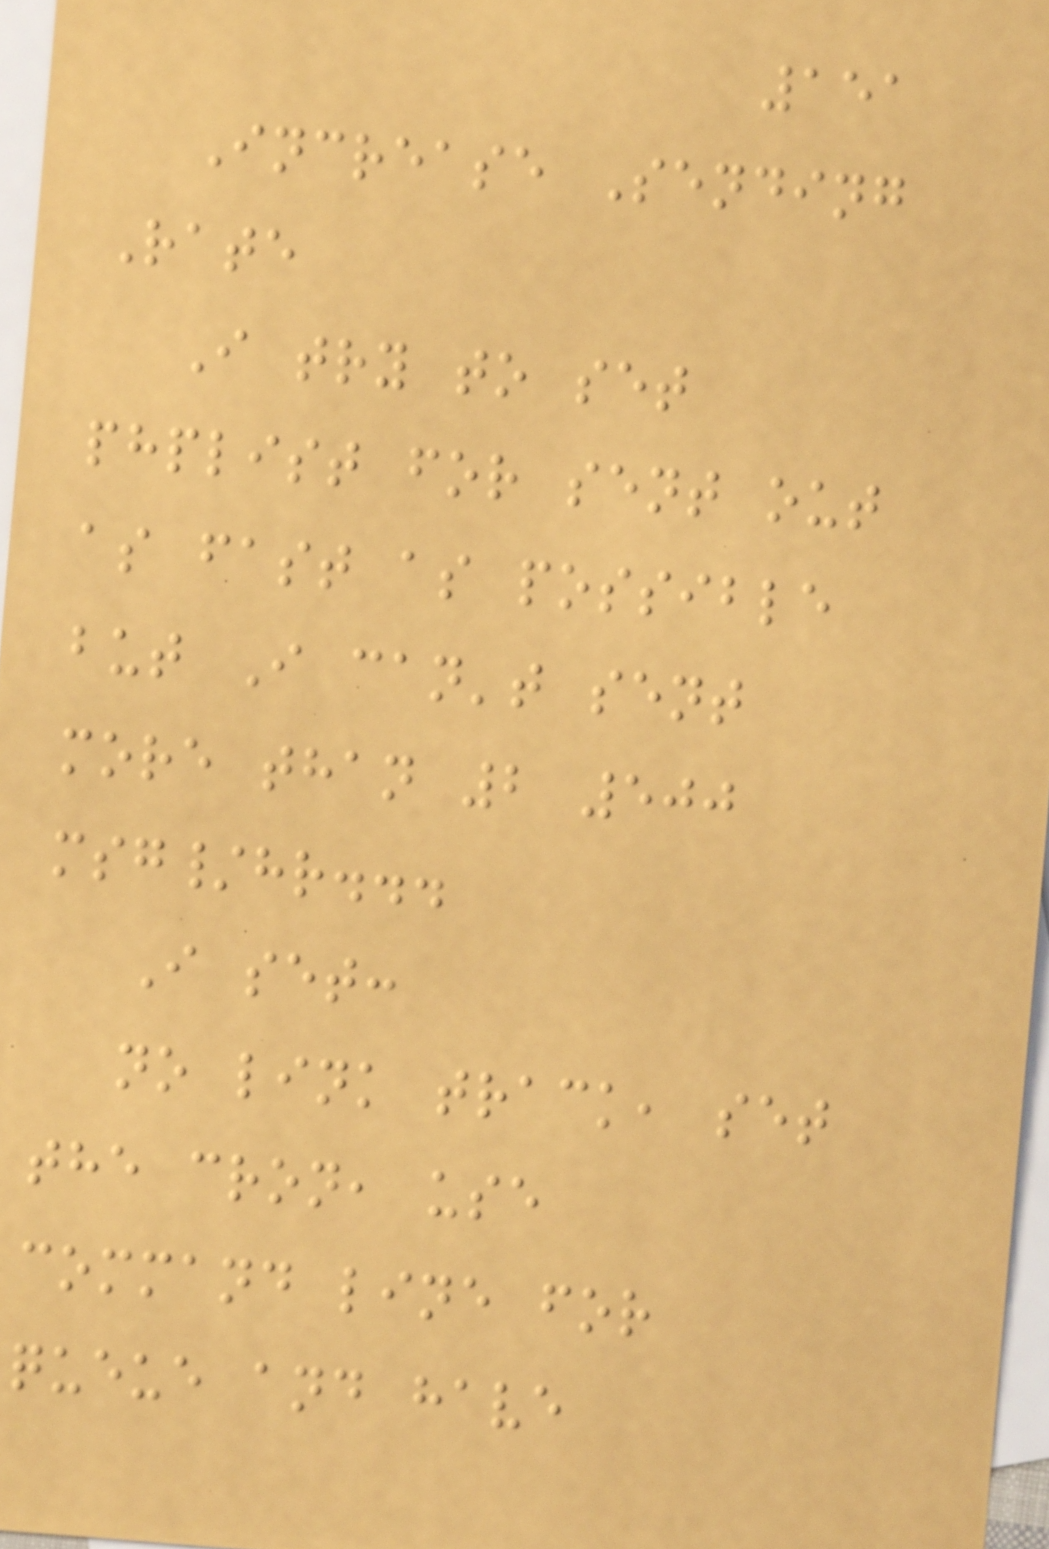151
Increase Sending
Rate
I try to set
phplist for sent out
as fast as possible
but I can't sent
more than 2 500
msg/hr...
I set:
no link track, set
the cron, use
command line for
queue and have
